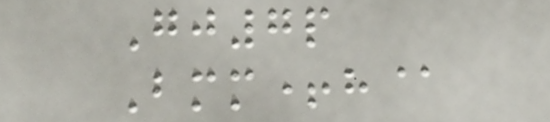Gj7p
Bmm+h@
